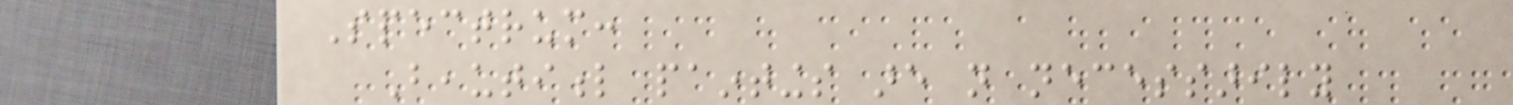Spectrum:
Beautiful paintings are not necessarily
